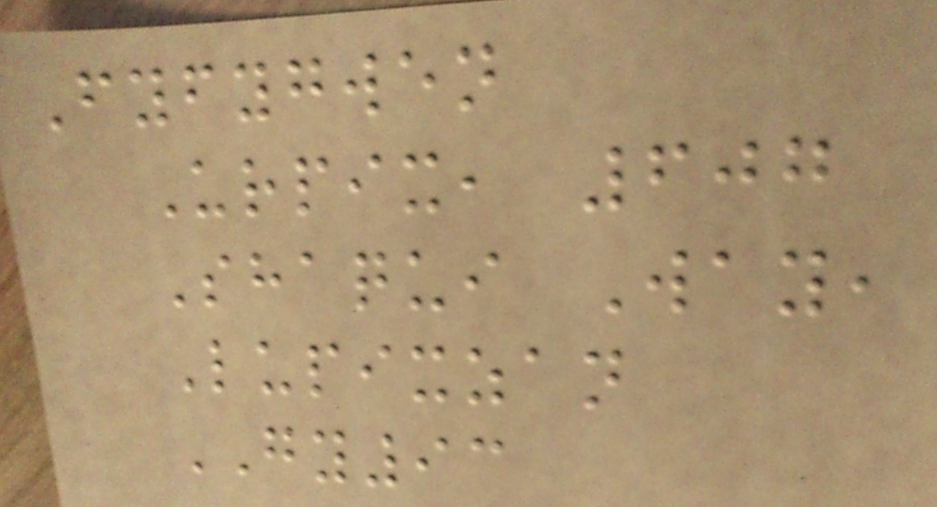Fyfygwen
Urpix, 607
Shaqui Way,
Lupixzan
GY93
